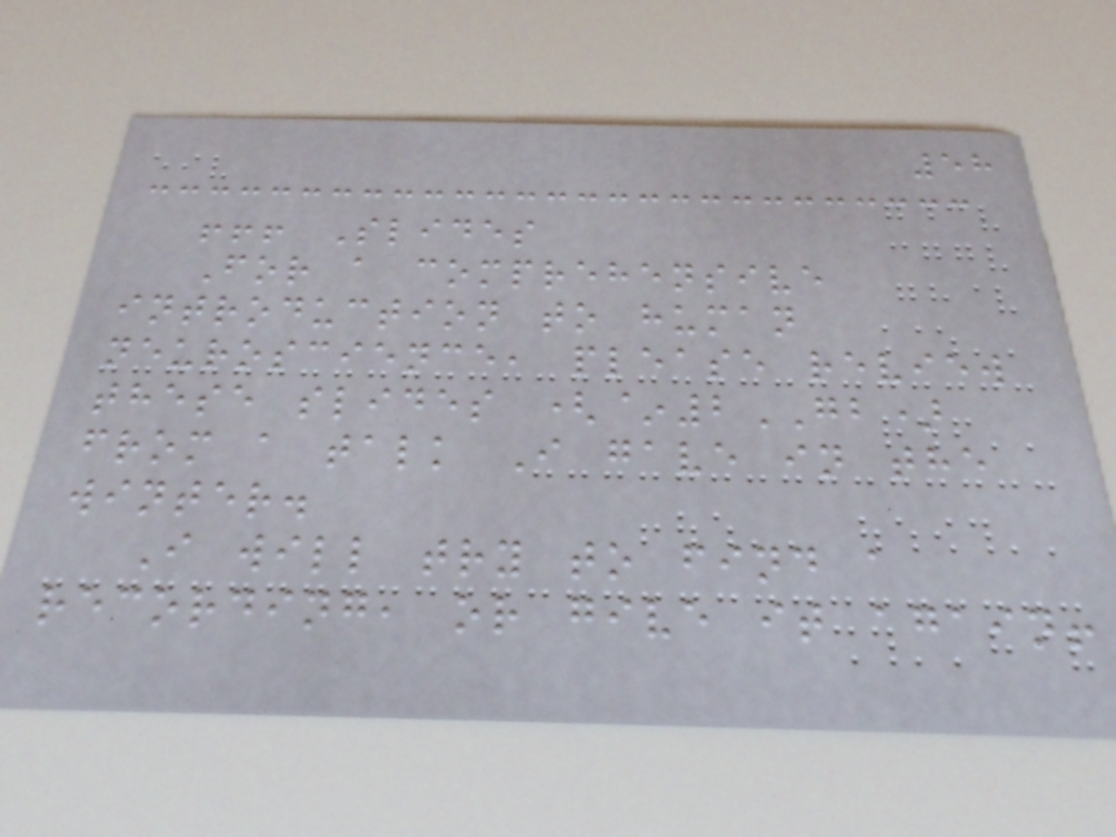58
!!! Slides
For a comprehensive
introduction to human
neuroscience, please review
these slides (~2GB)
from a talk I gave in the
winter.
I will try to find a
recording, or give it again!
